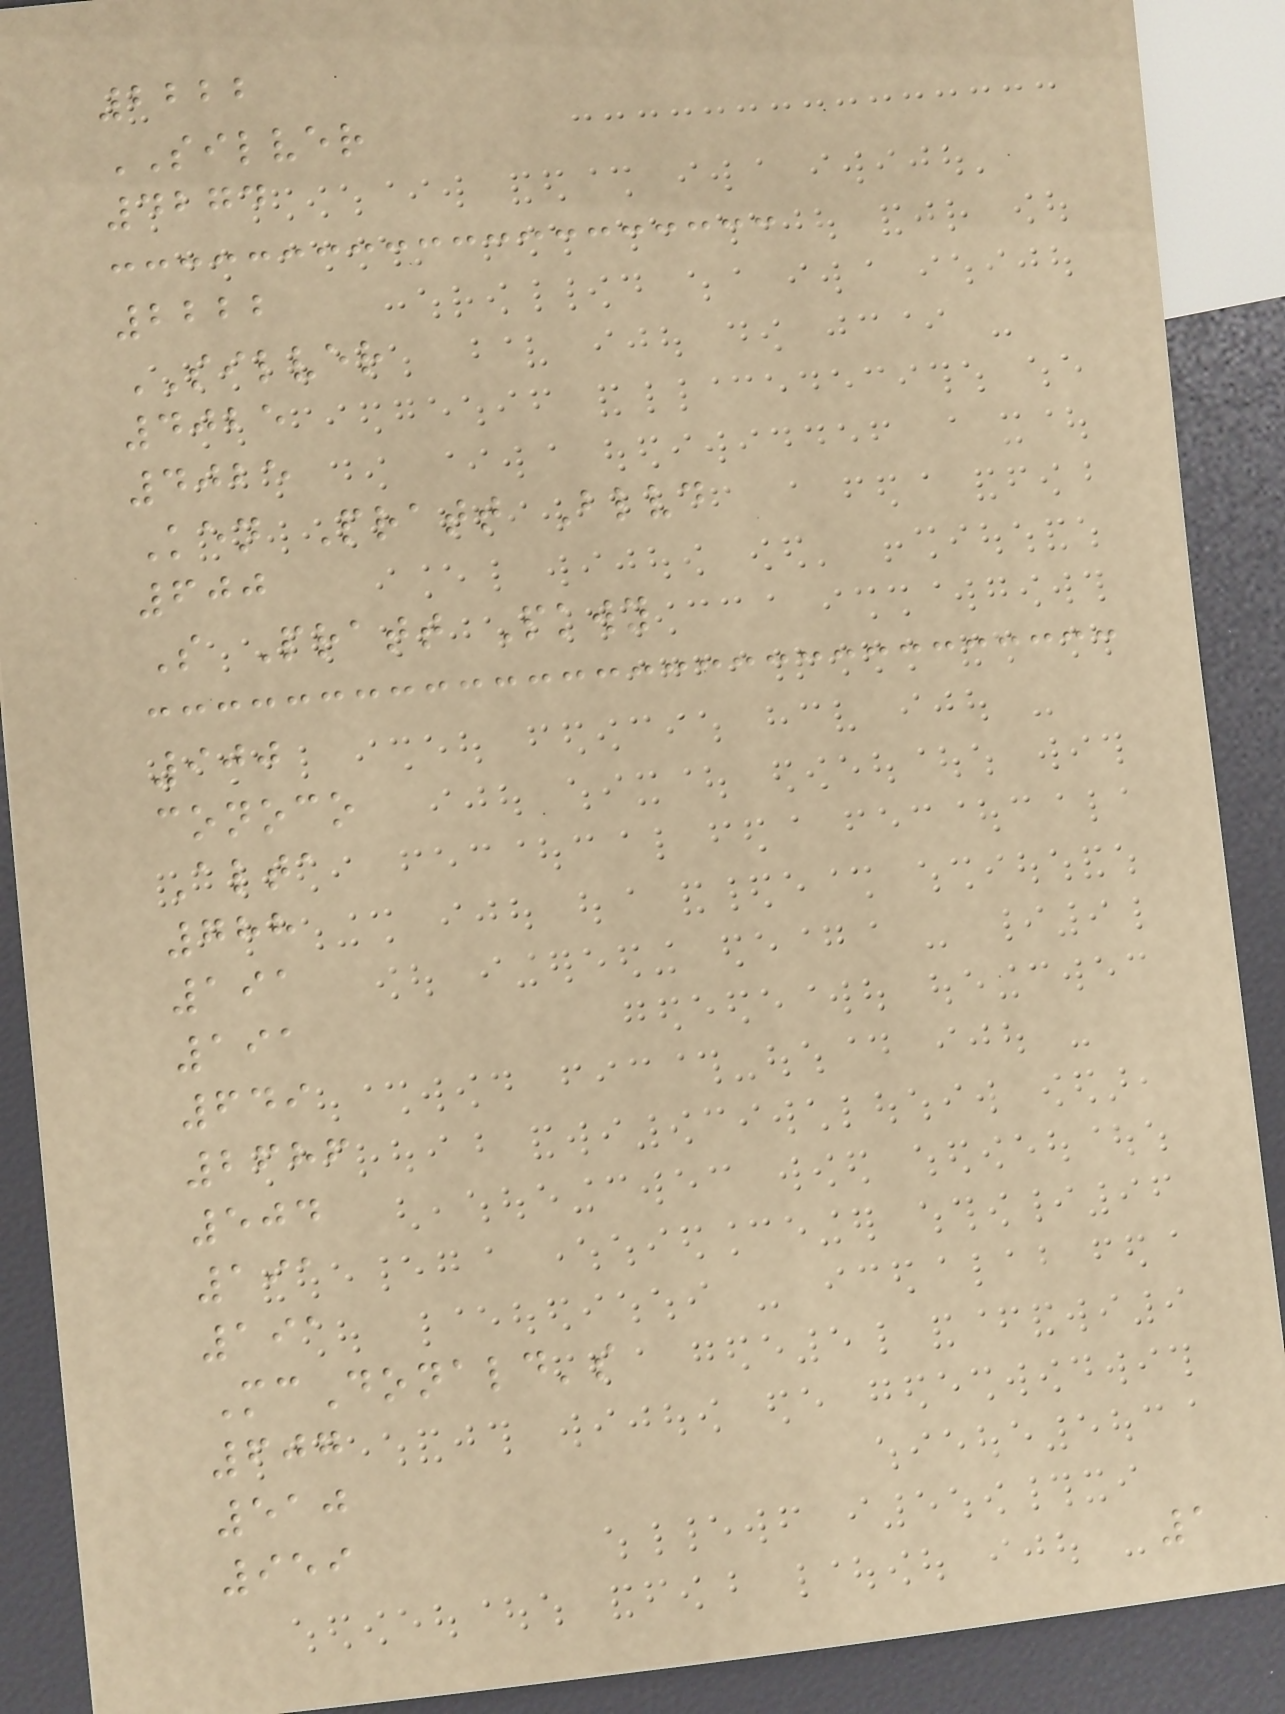2222
SILVER
4274
2222
SILVER
4025
4025
Ken Pratt Blvd
600
S Pratt Pkwy
900
conoco
Alta
788
191
191
649
2686
504
191
191
McDonald's
607
510
959
1
